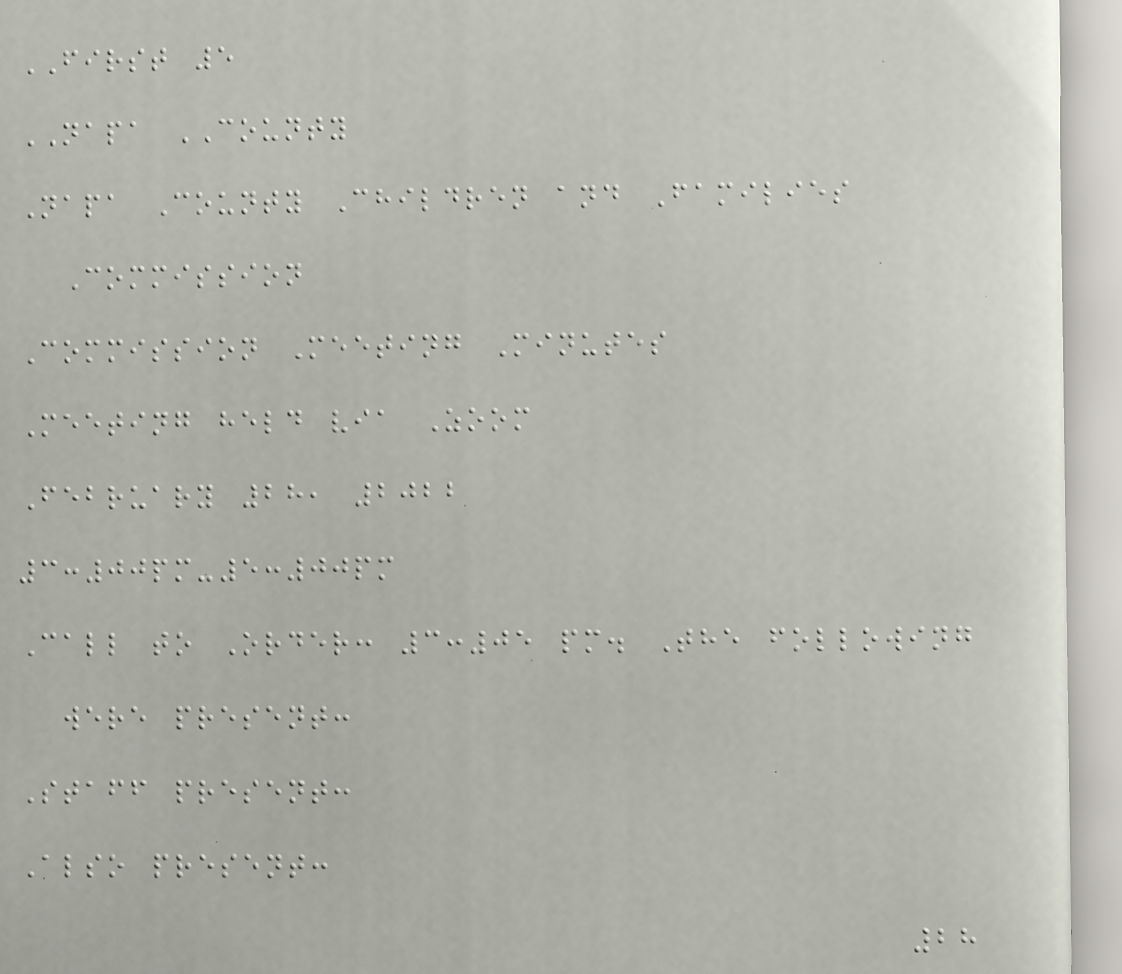FIRST 5
NAPA COUNTY
Napa County Children and Families
Commission
Commission Meeting Minutes
Meeting held via Zoom
February 28, 2022
3:00pm-5:00pm
Call to Order: 3:05 pm. The following
were present:
Staff present:
Also present:
28
